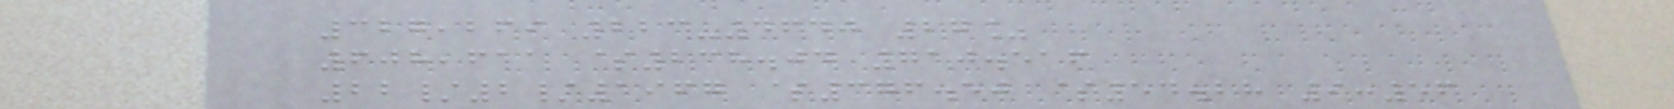327,269 223-4640 27%
608,611 $238.04 710.516
22/2/1967 $376.50 $54.28 9:56
